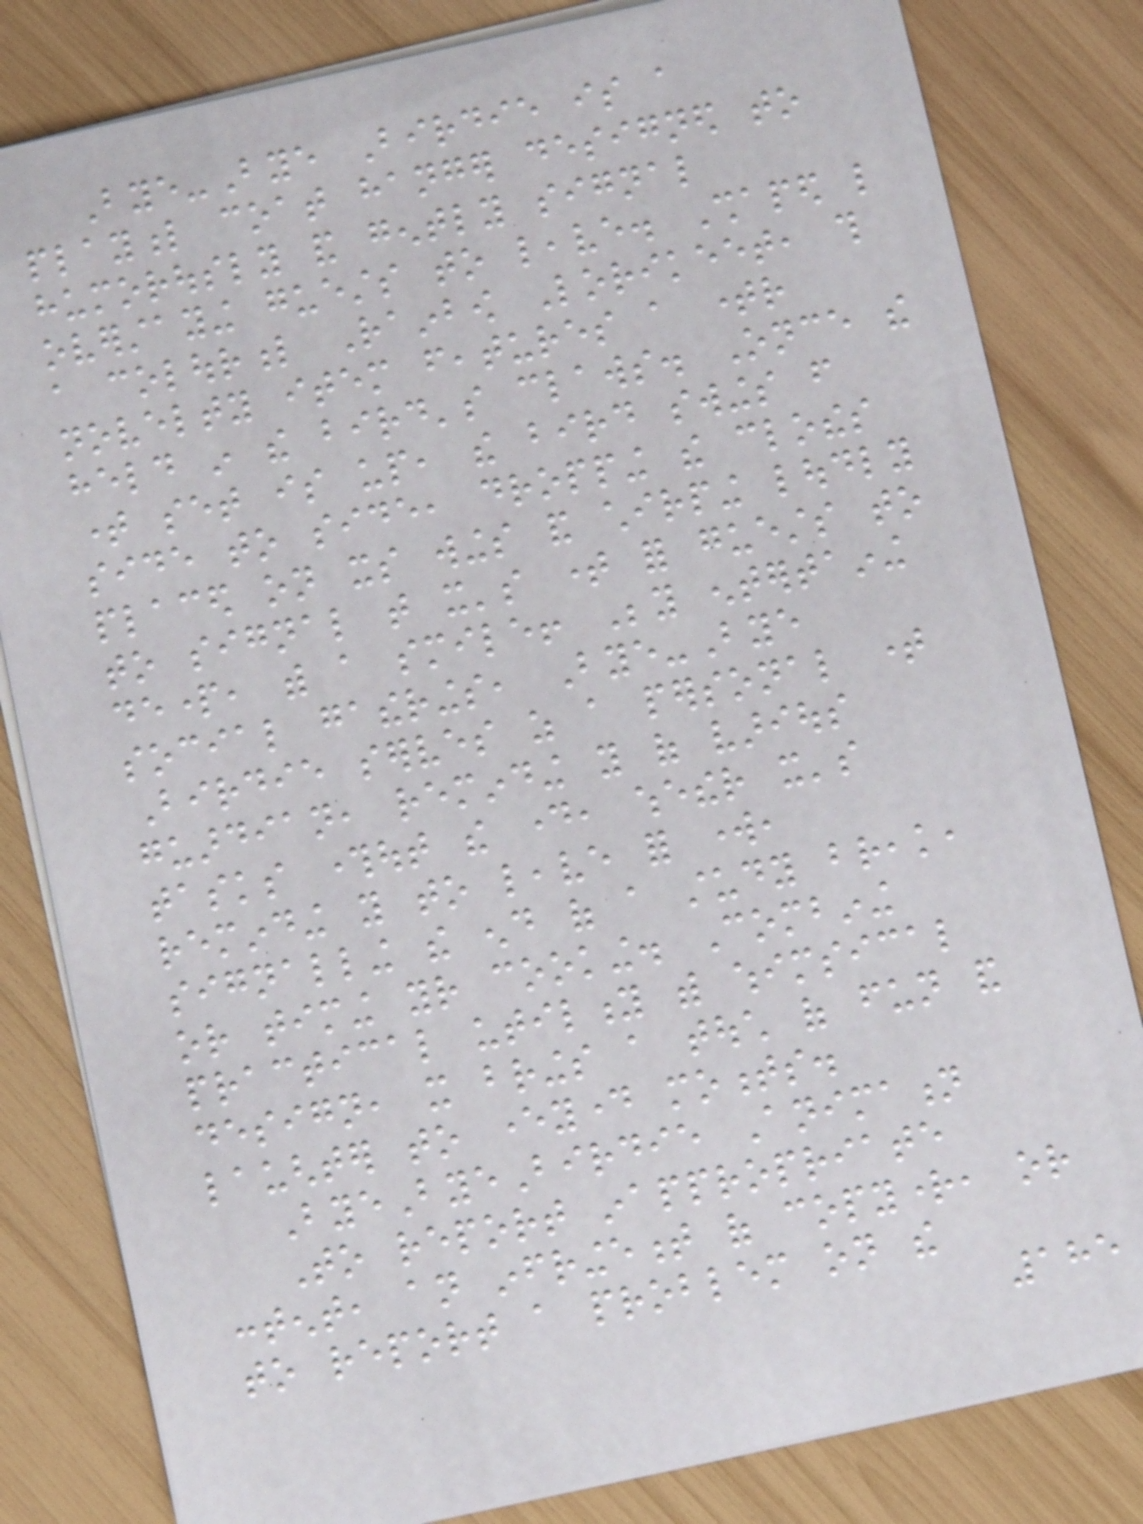Bye-Bye Birdie is a
playful coat hanger designed to
humorously and gently signal
overstaying guests to leave. Shaped like
a colourful Rainbow Lorikeet, this
novelty item features a timer
held in the bird's claws. Once the
time set is up, the bird swings from
side to side, dropping the clothes
placed on its wings and chirping loudly
to signal that it's time for guests to
depart, with a smile! Beyond entertaining
social gatherings, Bye-Bye
Birdie serves as a personal time
guardian, reminding you of various
tasks throughout the day, whether it's
reminding you to leave for work,
signalling the end of a study break,
or timing your cooking. Combining
practical utility with whimsical
design, it brings a touch of fun and
laughter to everyday moments.
ByeByeBirdie Animation
To report inappropriate
content, an infringement of copyright, or
to report a problem on the
185
